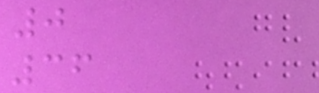0
36
